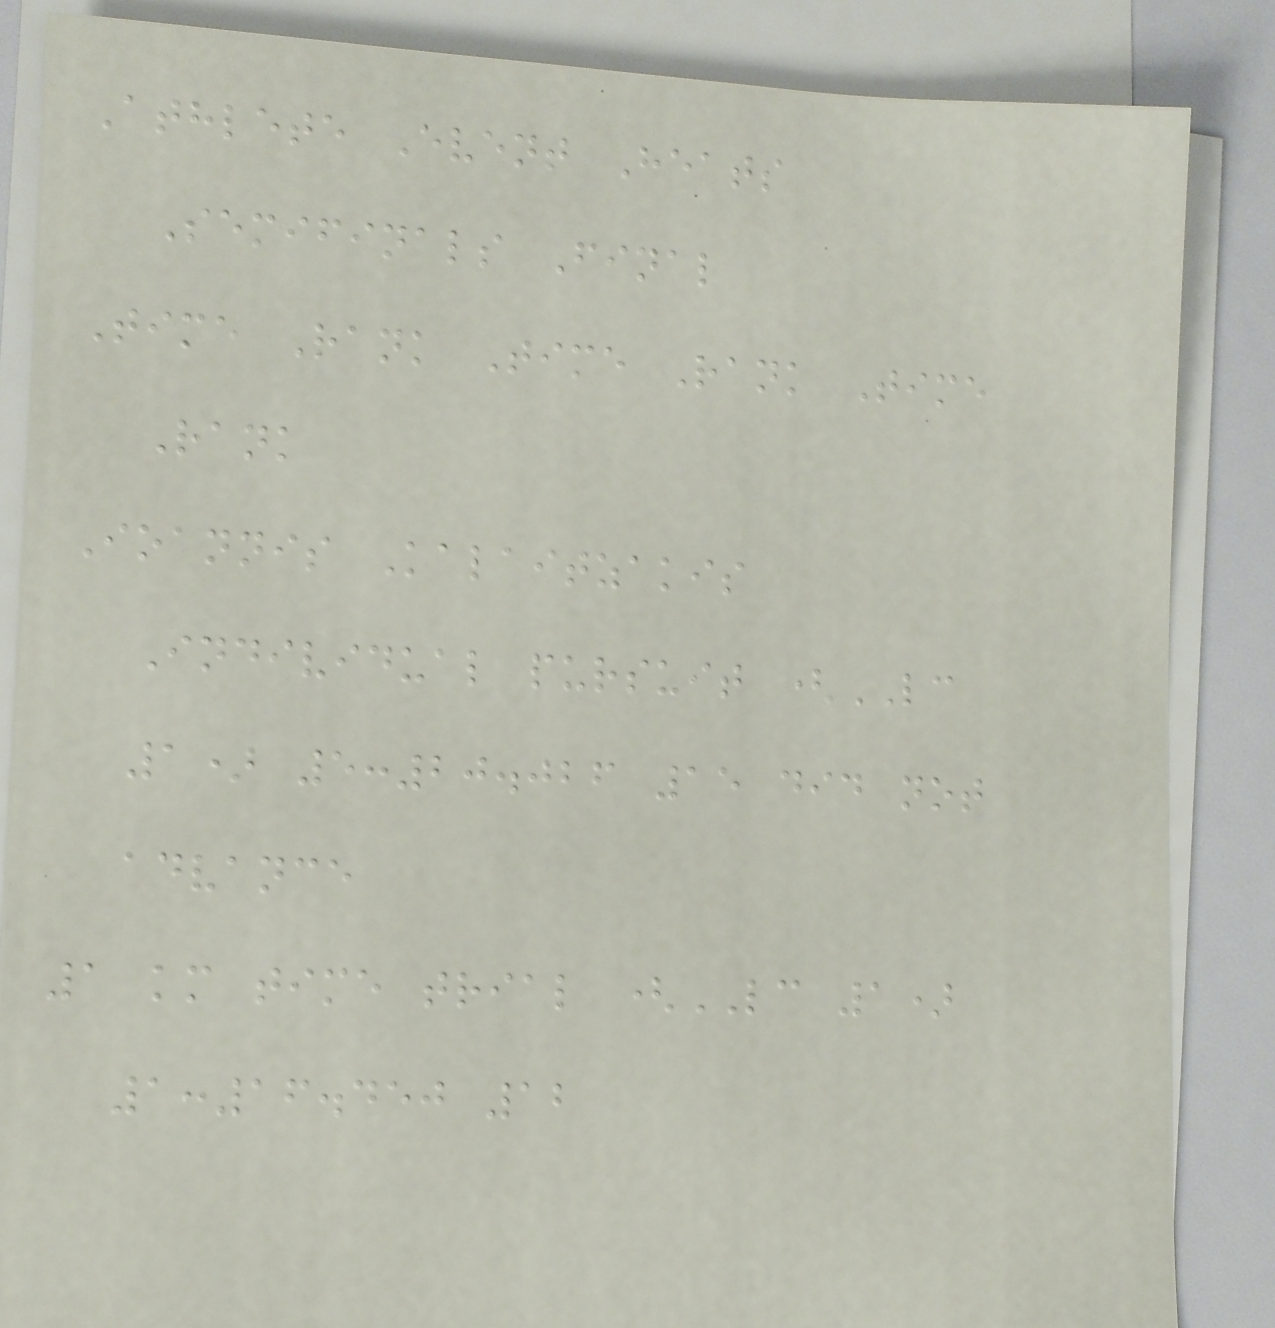Athlete Event Heats
Semifinals Final
Time Rank Time Rank Time
Rank
Ioannis Kalaitzakis
Individual pursuit (LC
1) 5:20.026 15 did not
advance
1 km time trial (LC 1)
1:16.450 12
